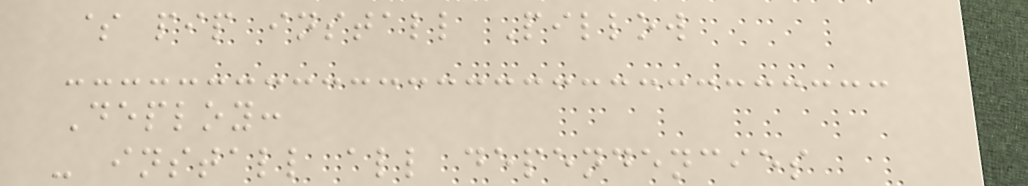$ pip install Pillow
Deploy:
- install all dependencies
